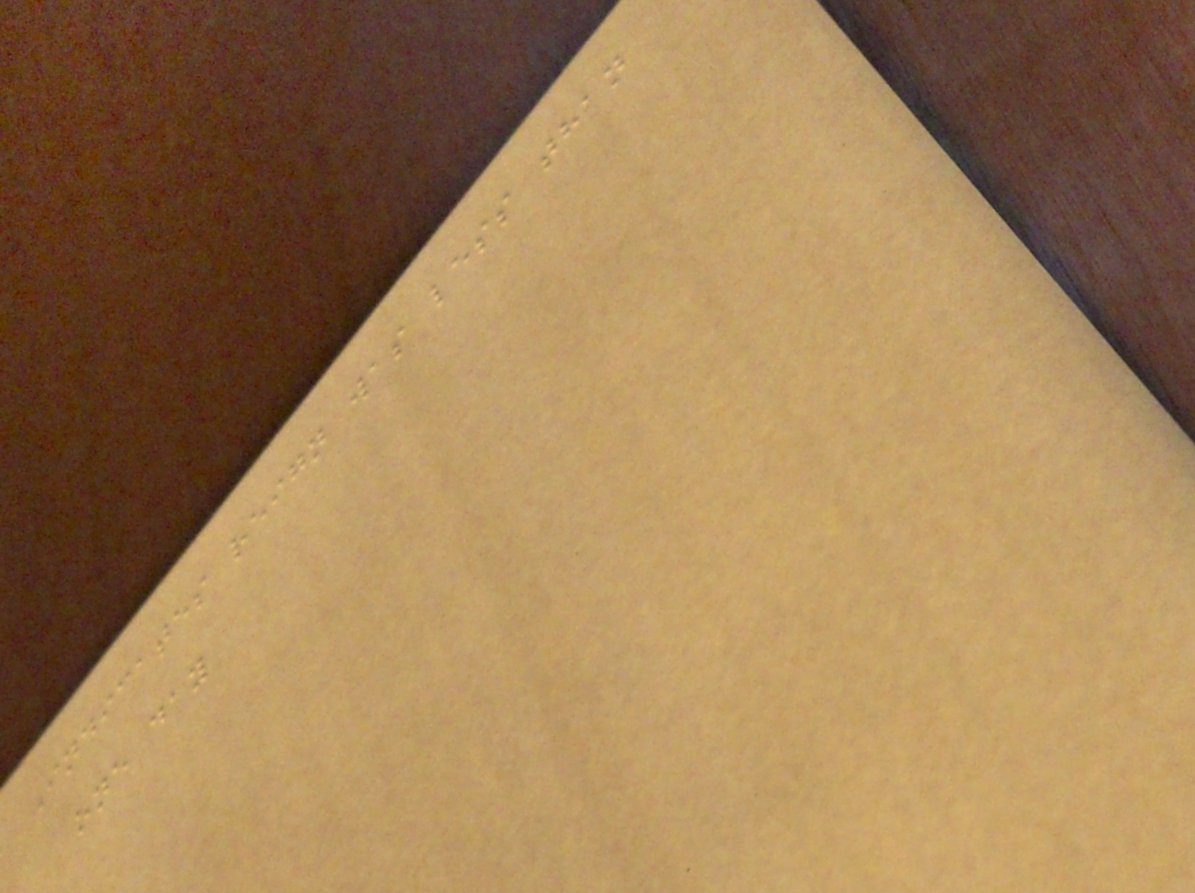Indicates reign was less than
one day
